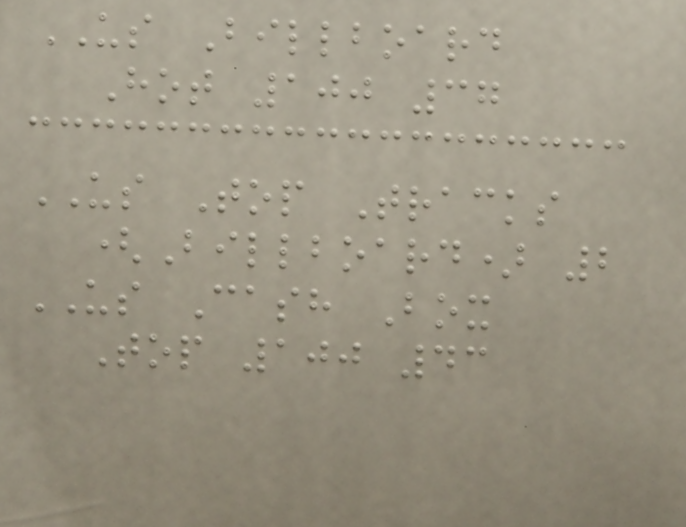US Billboard
Hot 100 37
US Top Tracks
(Billboard) 2
US Cash Box
Top 100 43
